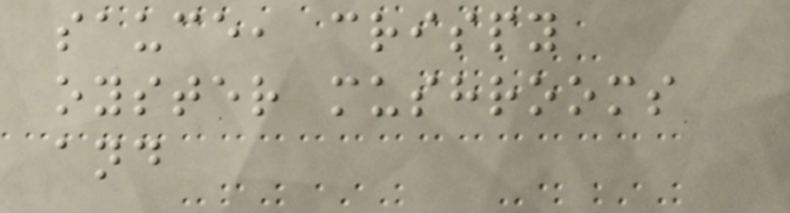sauce, crispy
oyster mushrooms
and
